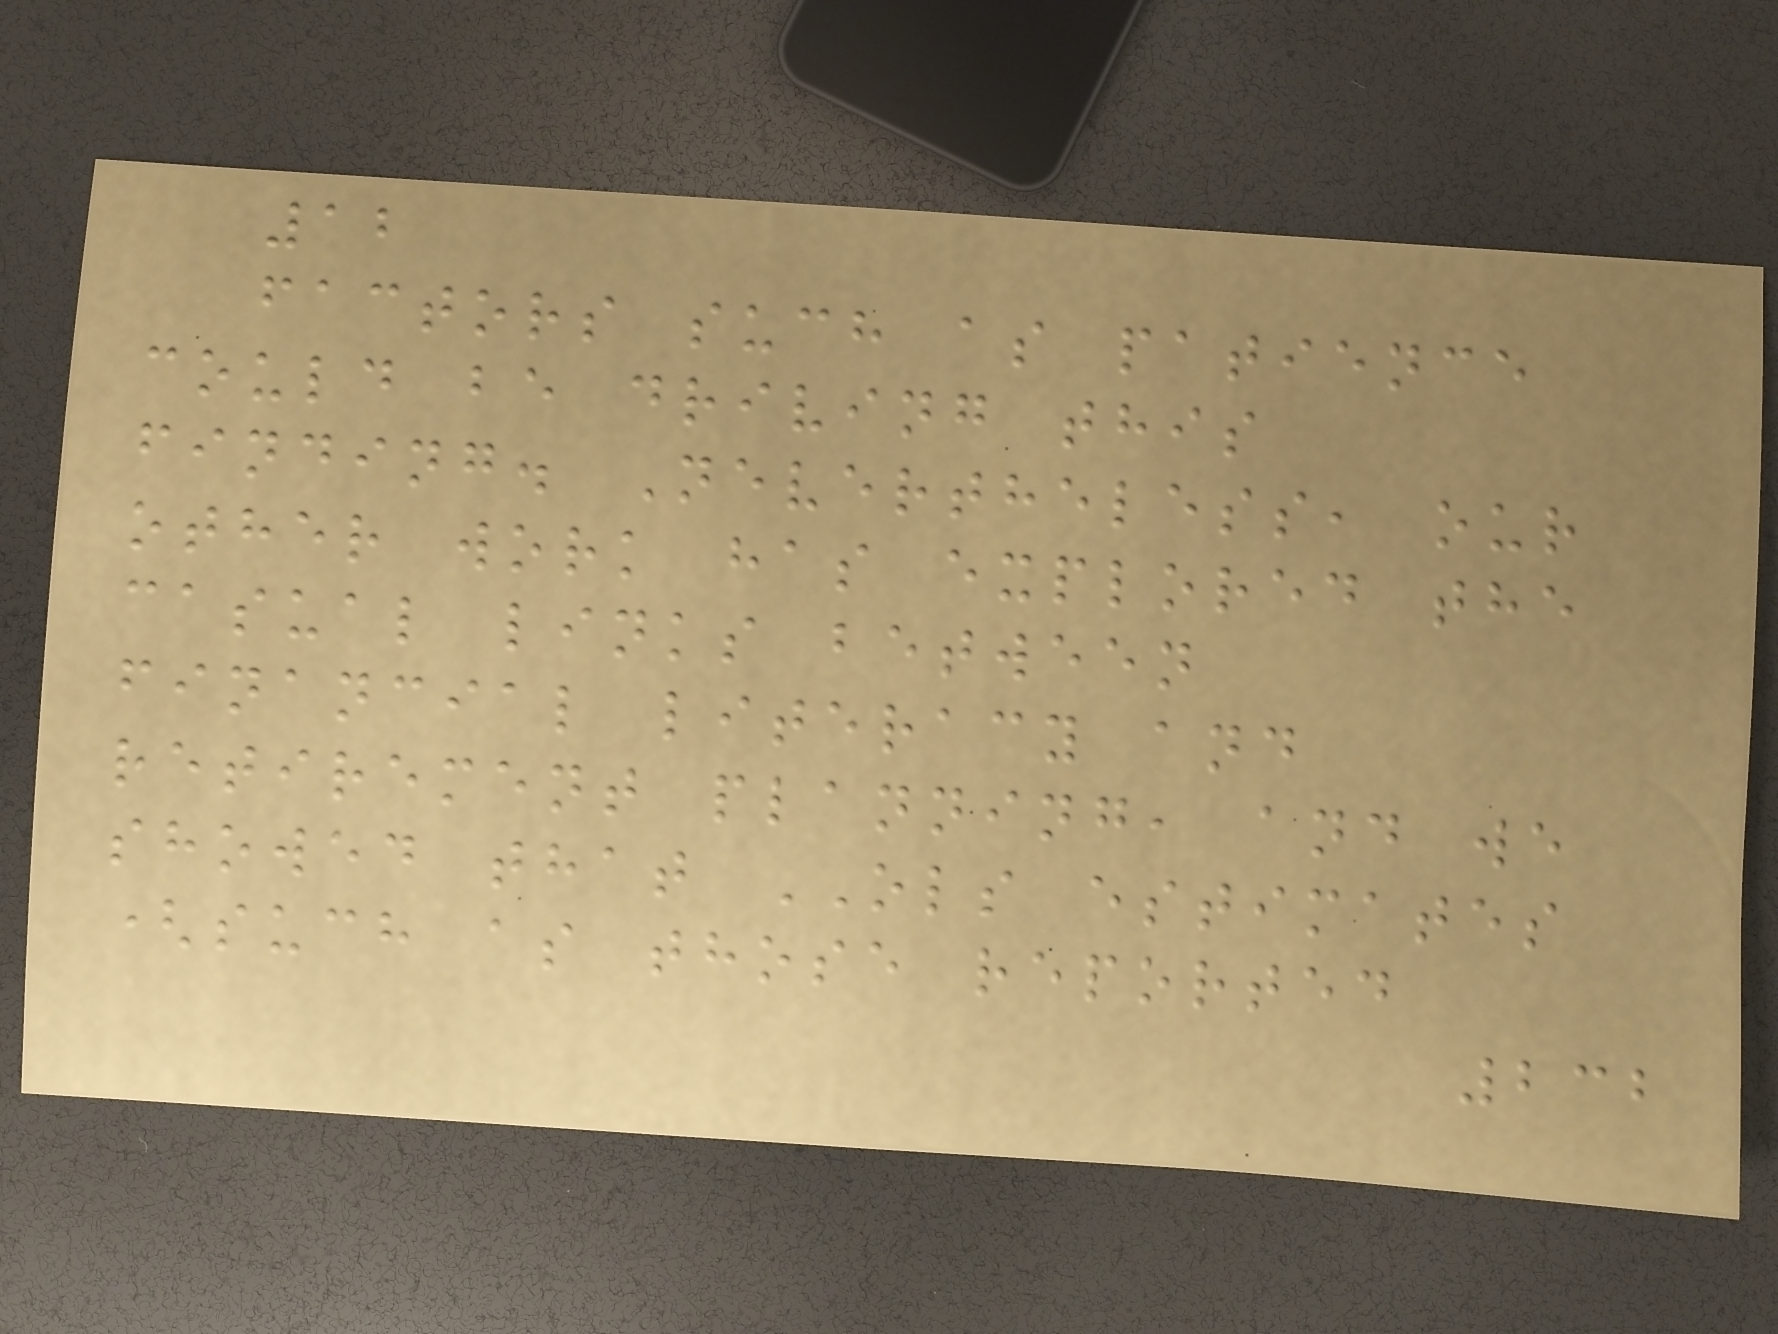12
factors such as patience
could be driving this
finding. Nevertheless, our
other work has explored the
casual links between
financial literacy and
retirement planning, and we
showed that OLS estimates
(such as those reported
232
